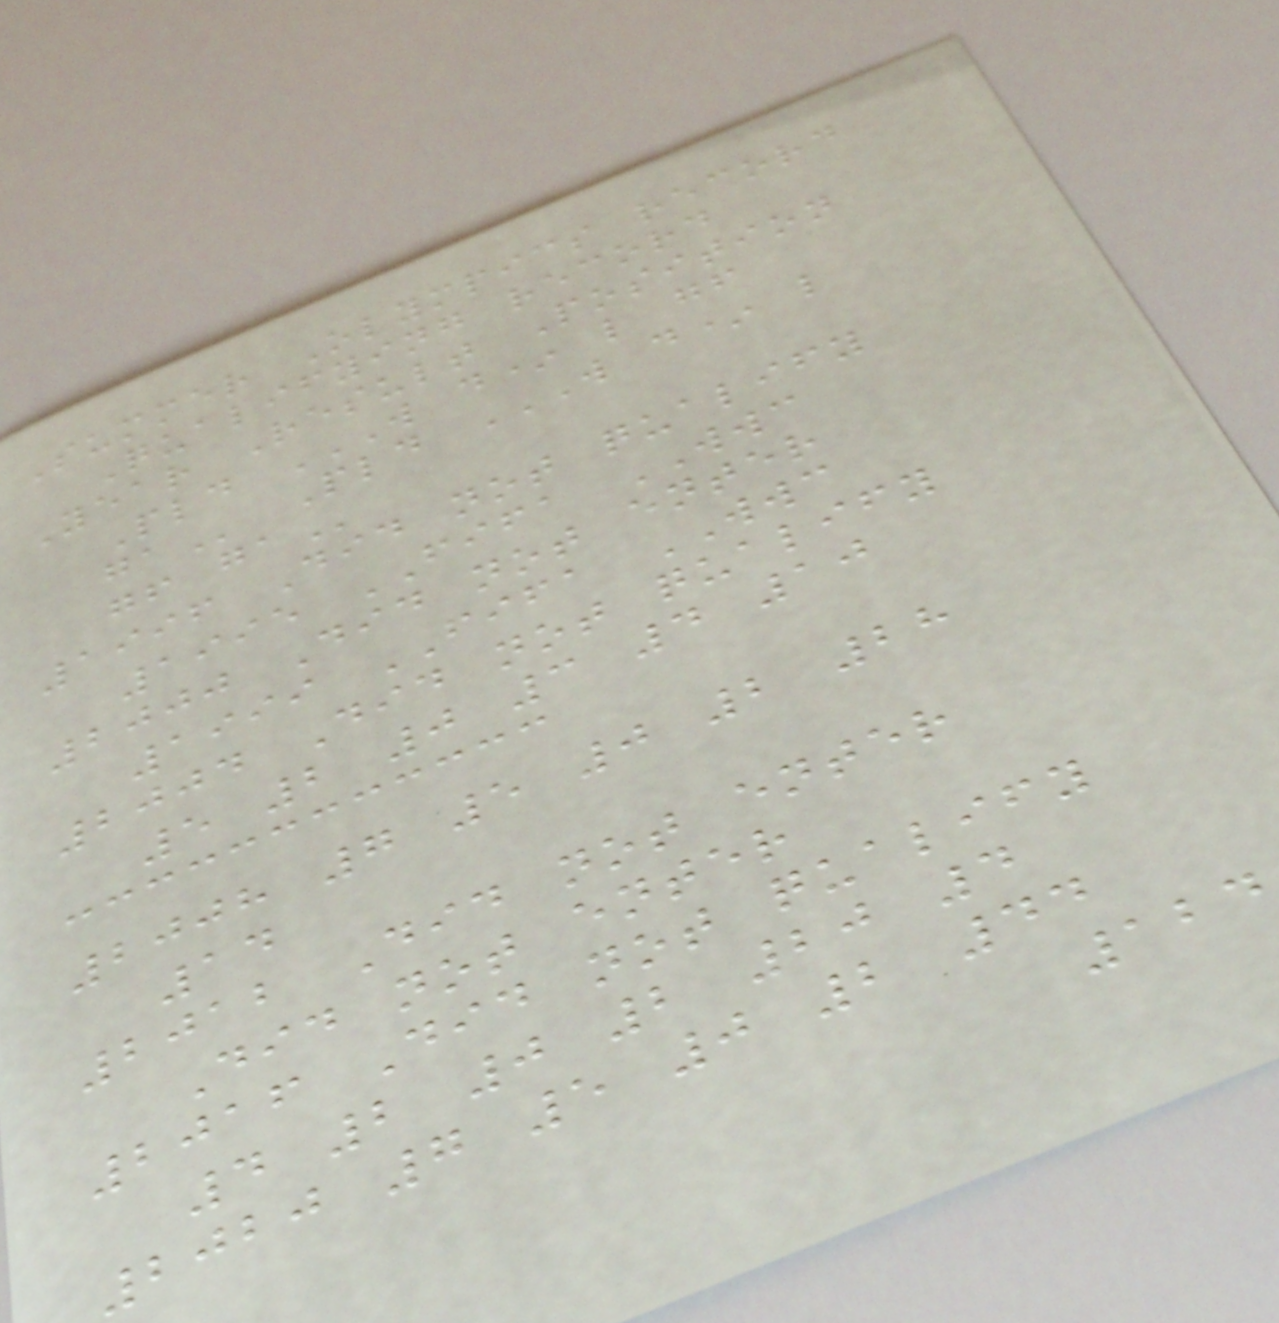Summer Olympics record
Qualifying record
Year Result Position
Pld W D* L GF
GA Pld W D* L
GF GA
1996 Did not qualify
1995 FIFA WWC
2000 Did not enter
1999 FIFA WWC
2004 Did not qualify
5 2 0 3 4 10
2008 7 5 0 2 28
14
2012 Did not enter
Did not enter
2016 Did not qualify
4 2 0 2 20 4
2020 7 5 0 2 44
124
